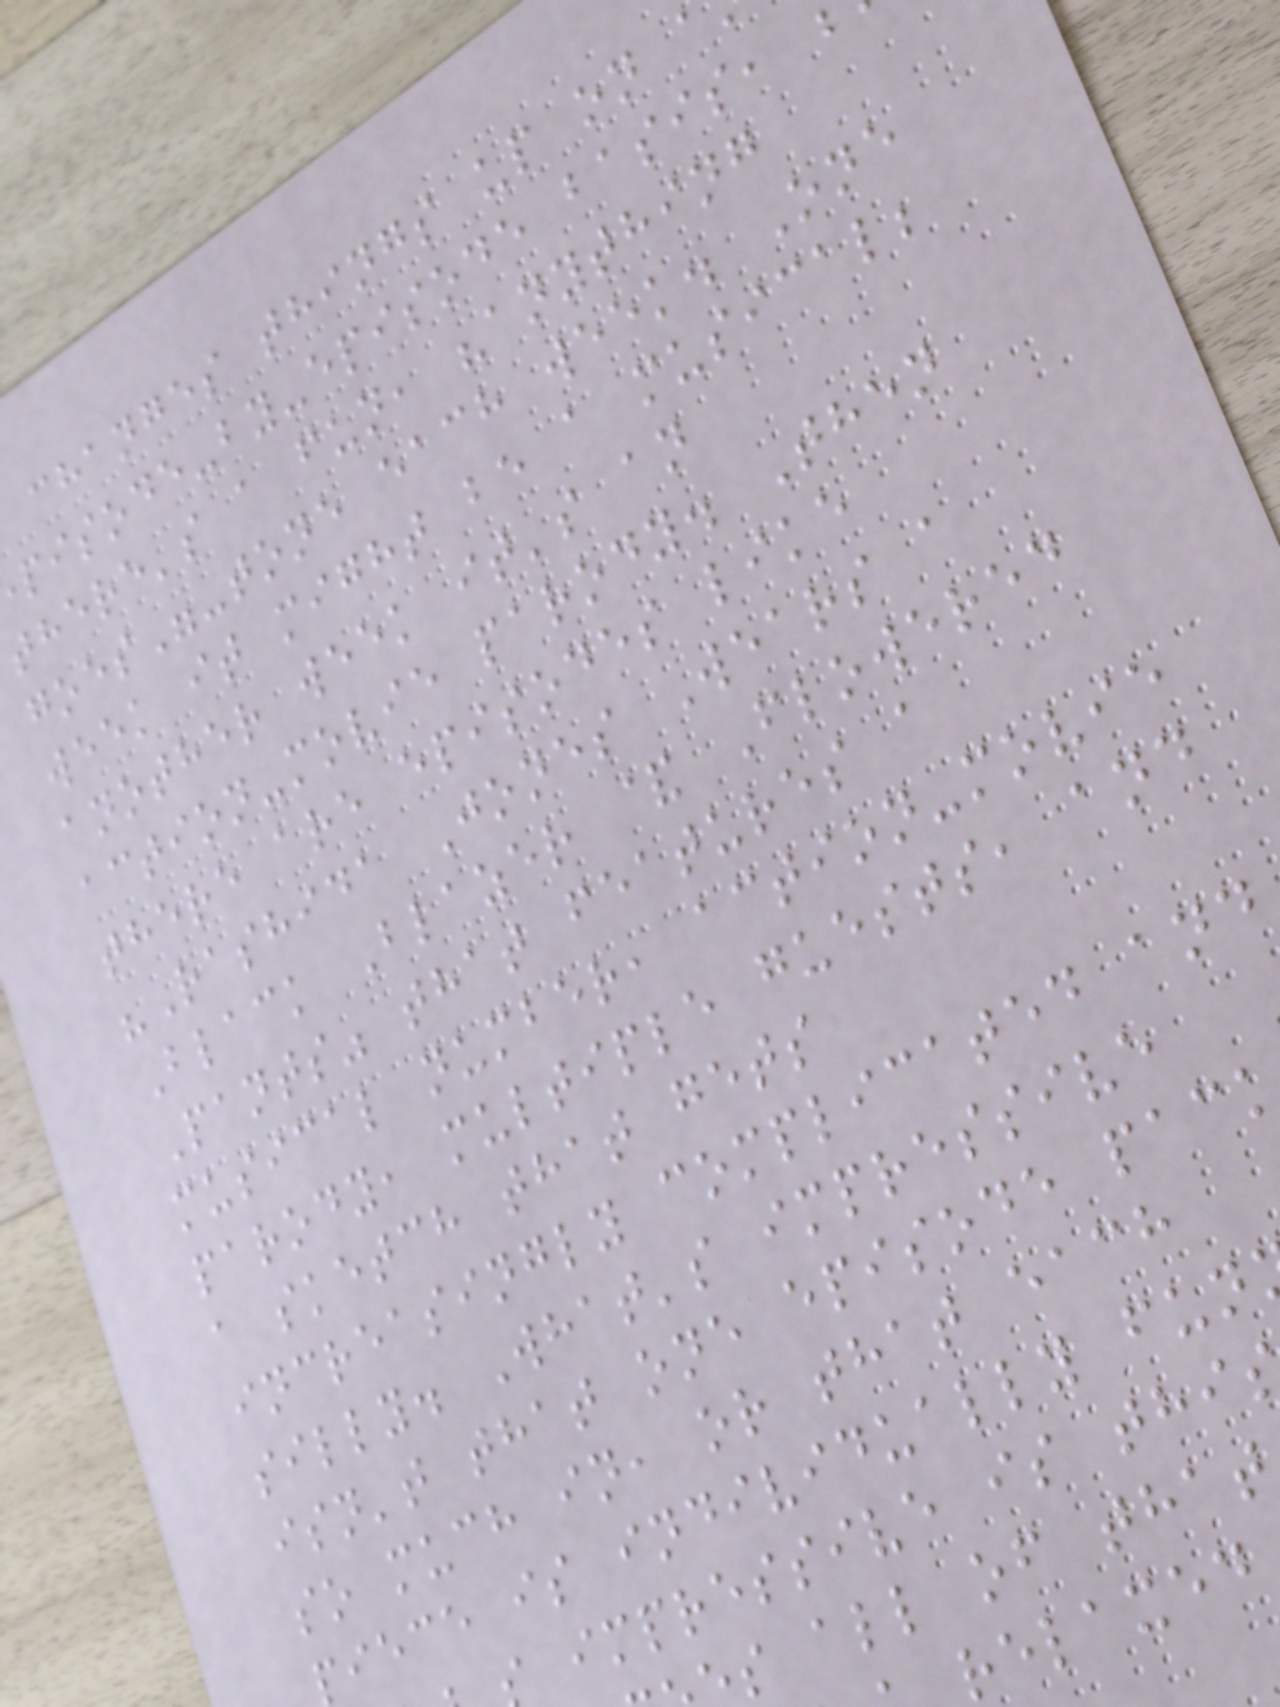changes things up on
pisode-by-episode basis,
there's a fun, "anything
goes"-tone each week. One
week it might be a musical;
another week it's an
action-movie parody. Then
there are episodes like
"Rashida Jones Wears a
Black Blazer & Flowered
Pants" that features a
musical number, action-movie
parody, multiple guests, and
a sketch that gets
increasingly complicated and
silly. What's impressive
isn't that one episode pack
so much in, or that each
piece is individually fun
impressive is thi
s all of that
relaxed
